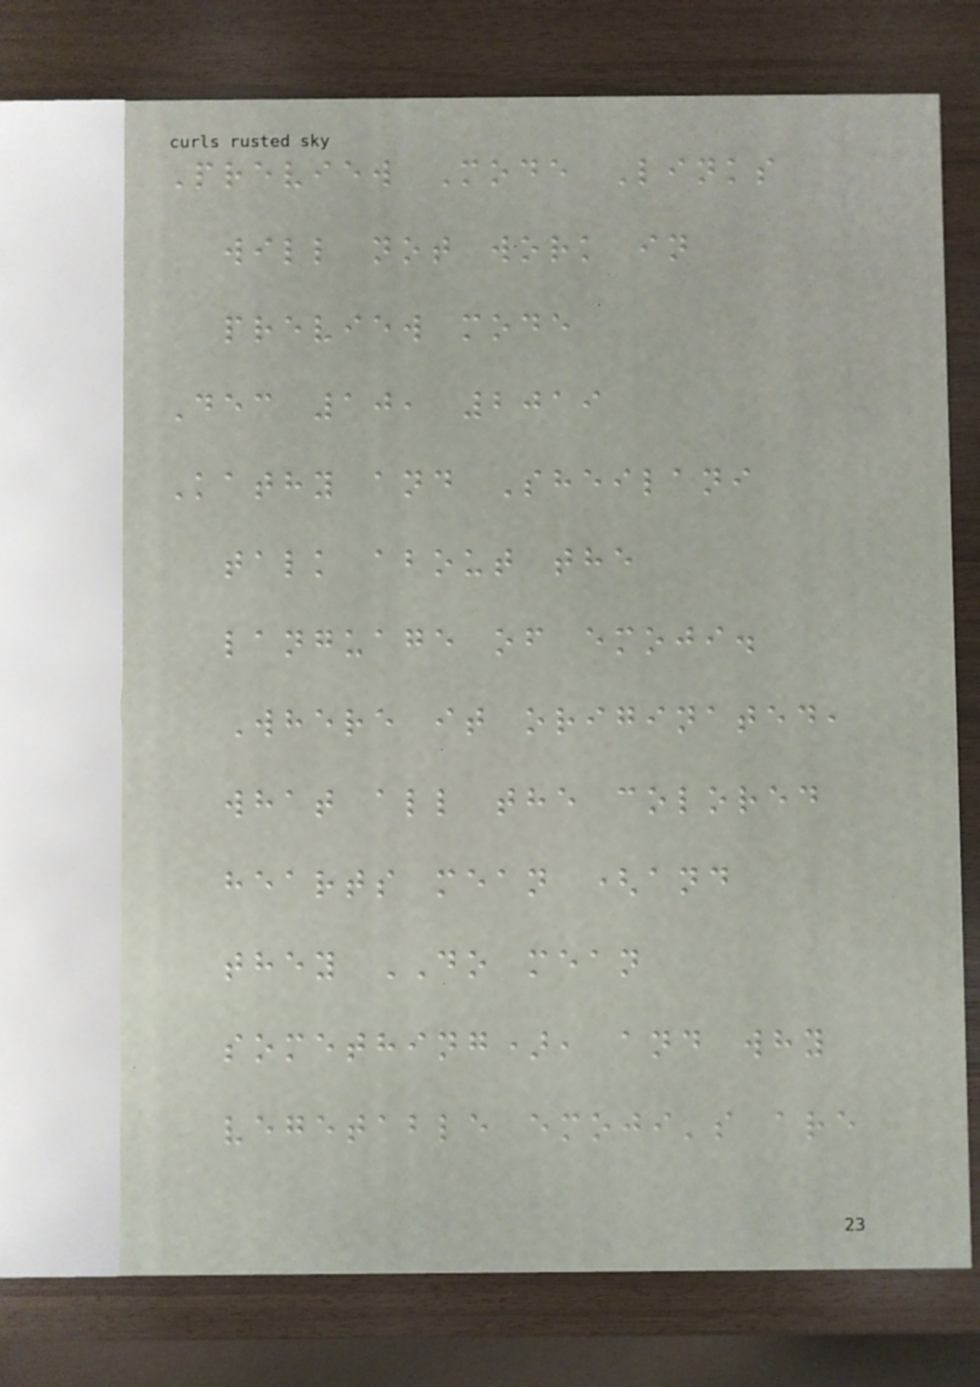Preview Mode Links
will not work in
preview mode
Dec 10, 2019
Kathy and Sheilani
talk about the
language of emoji.
Where it originated,
what all the colored
hearts mean (and
they DO mean
something), and why
vegetable emoji's are
